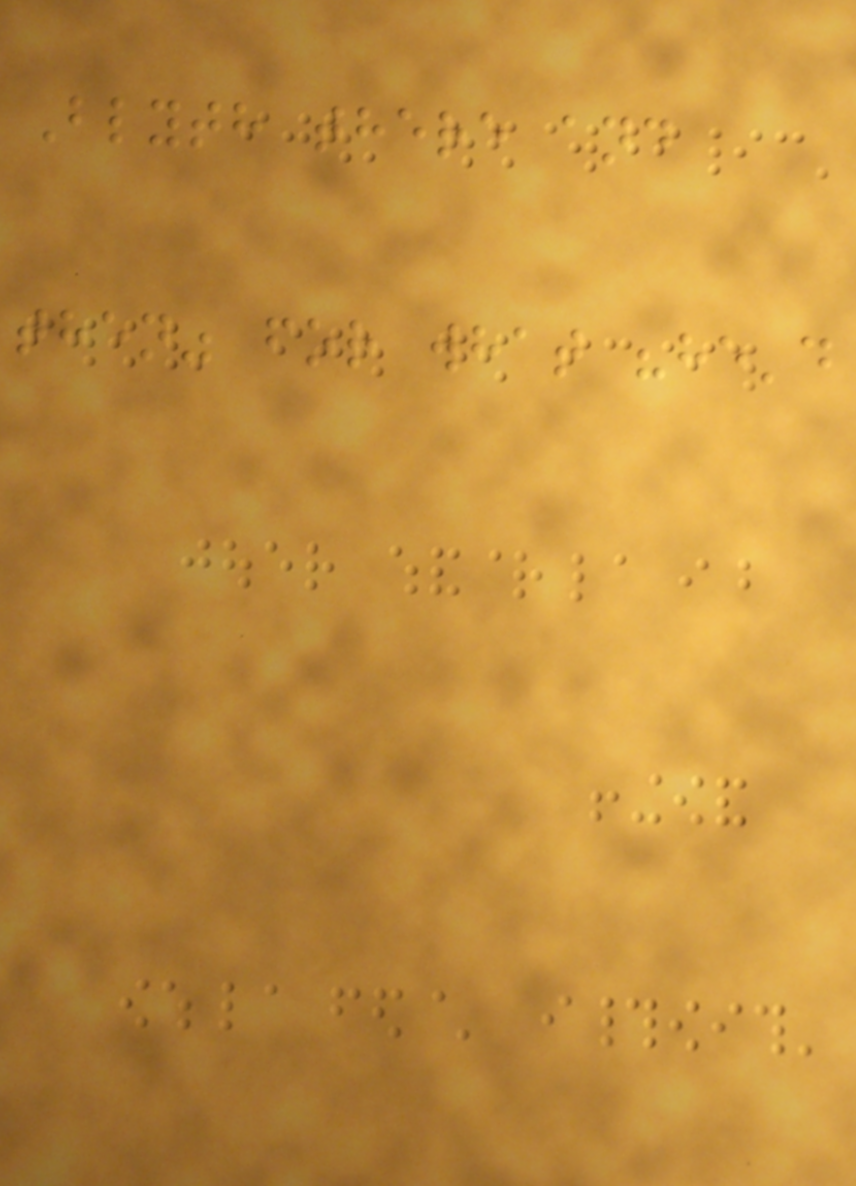Blyth there and
then" for what "he'd
